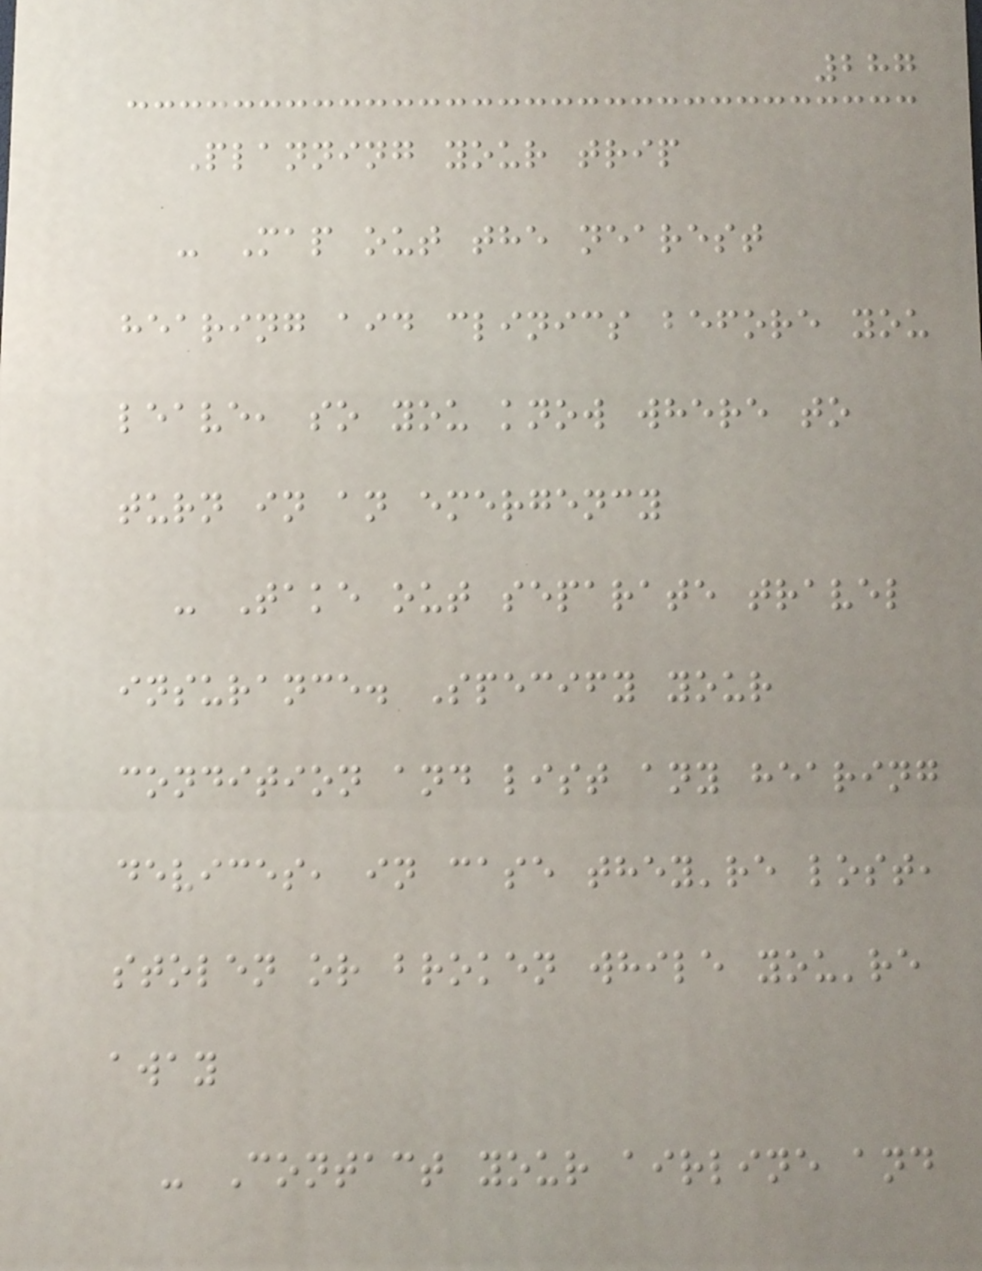287
Planning your trip
- Map out the nearest
hearing aid clinics before you
leave, so you know where to
turn in an emergency
- Take out separate travel
insurance. Specify your
condition and list any hearing
devices, in case they're lost,
stolen or broken while you're
away
- Contact your airline and
